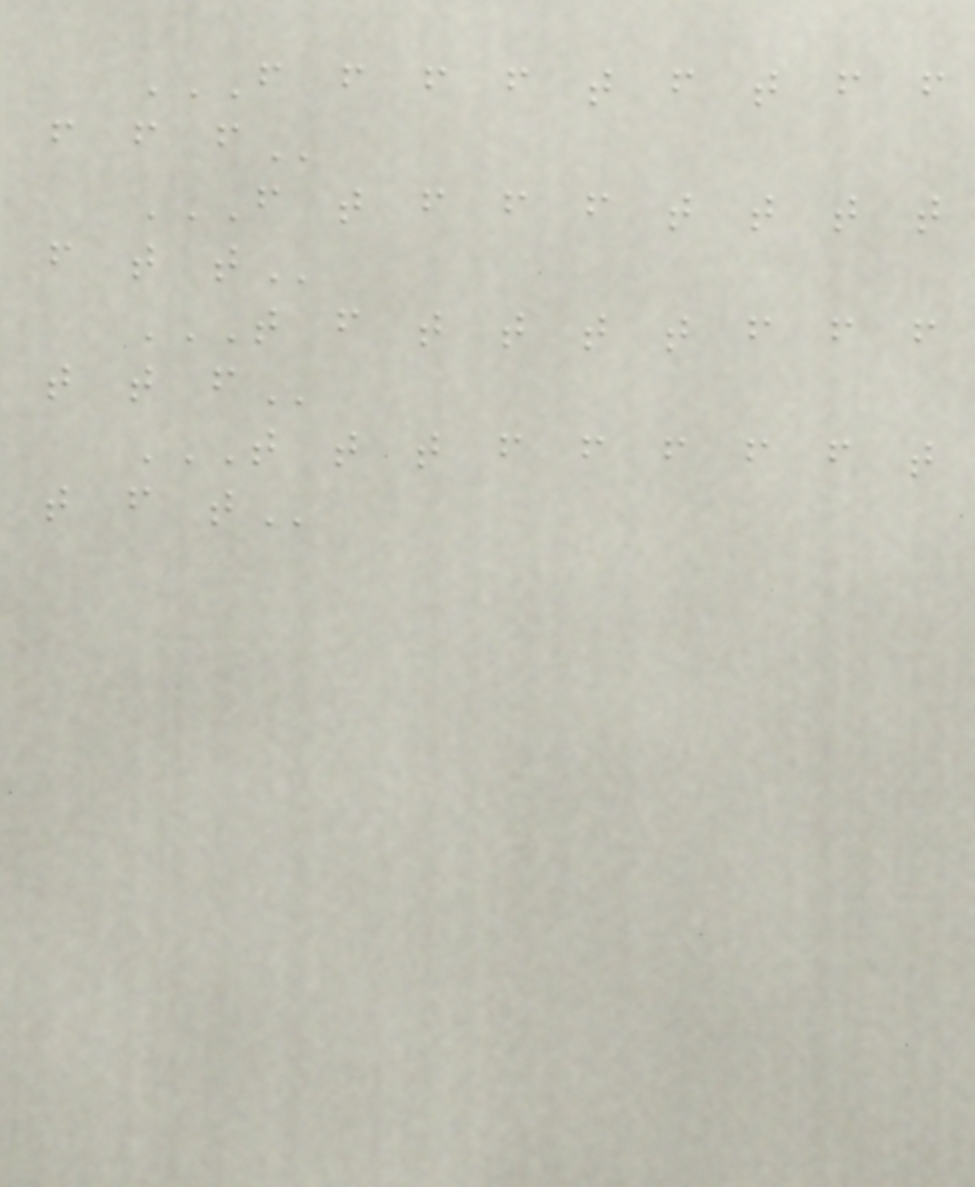F F F F T F T F F
F F F
F T F F F T T T T
F T T
T F T T T T F F F
T T F
T T T F F F F F T
T F T
